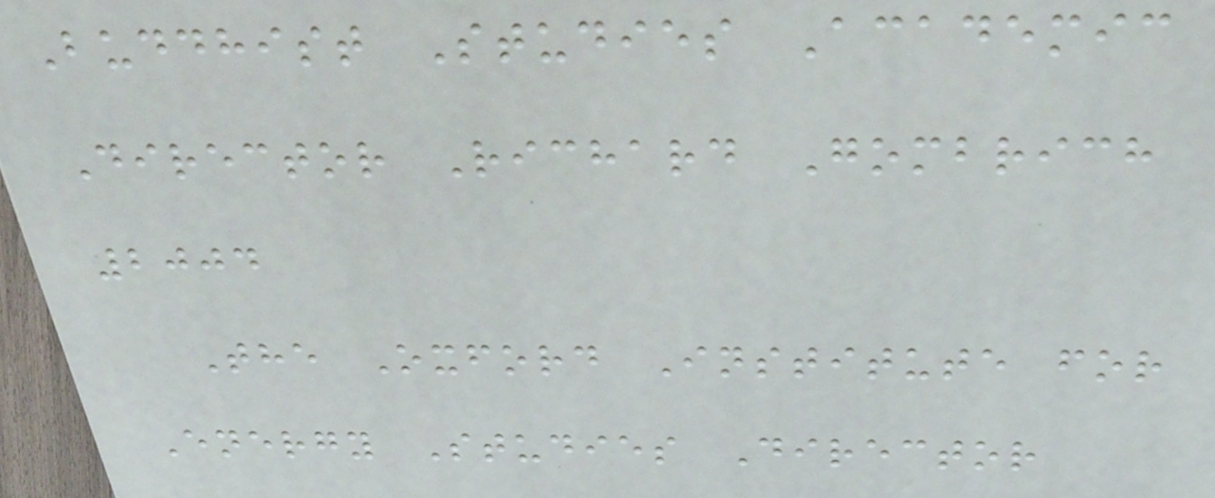Buddhist Studies Academic
Director Richard Gombrich
2004
The Oxford Institute for
Energy Studies Director
